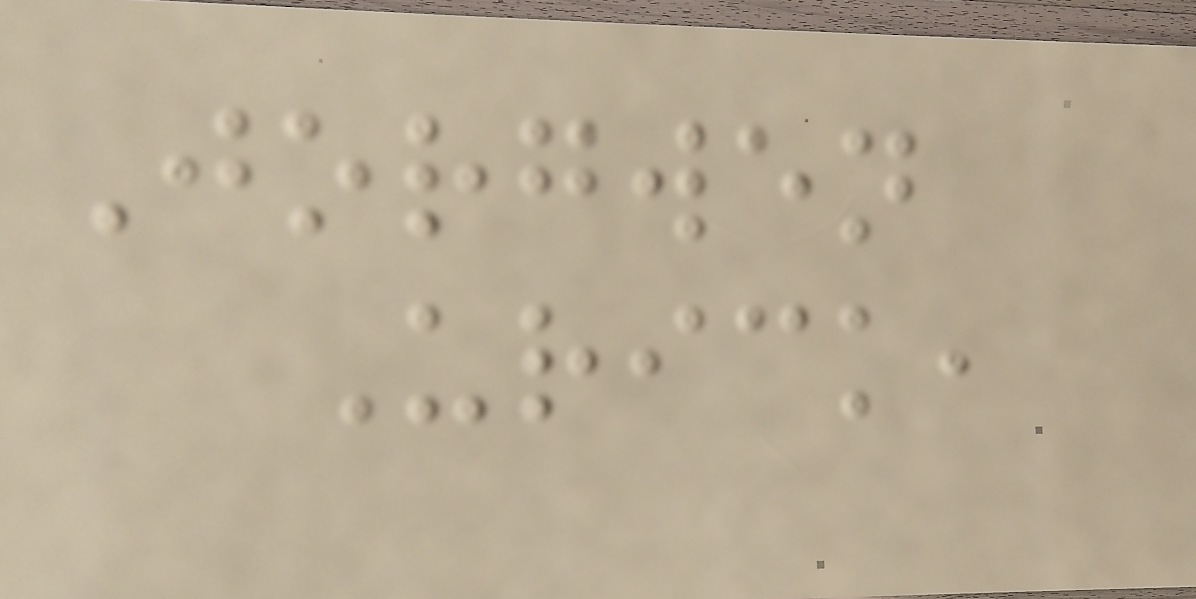Jorgwen
Urick,
